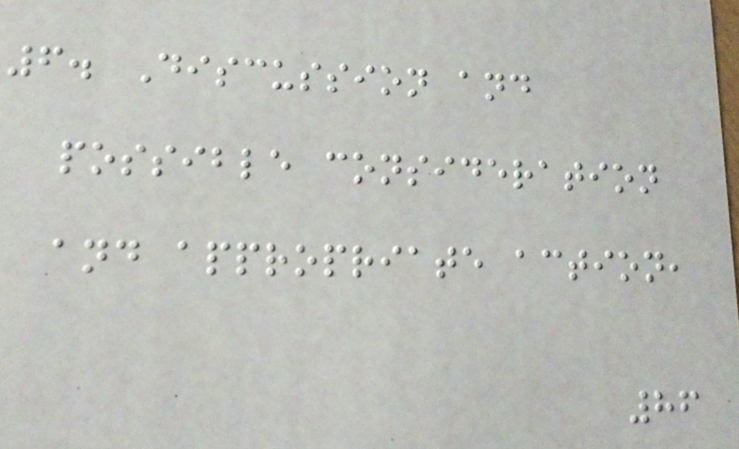6. Discussion and
possible consideration
and appropriate action,
86
